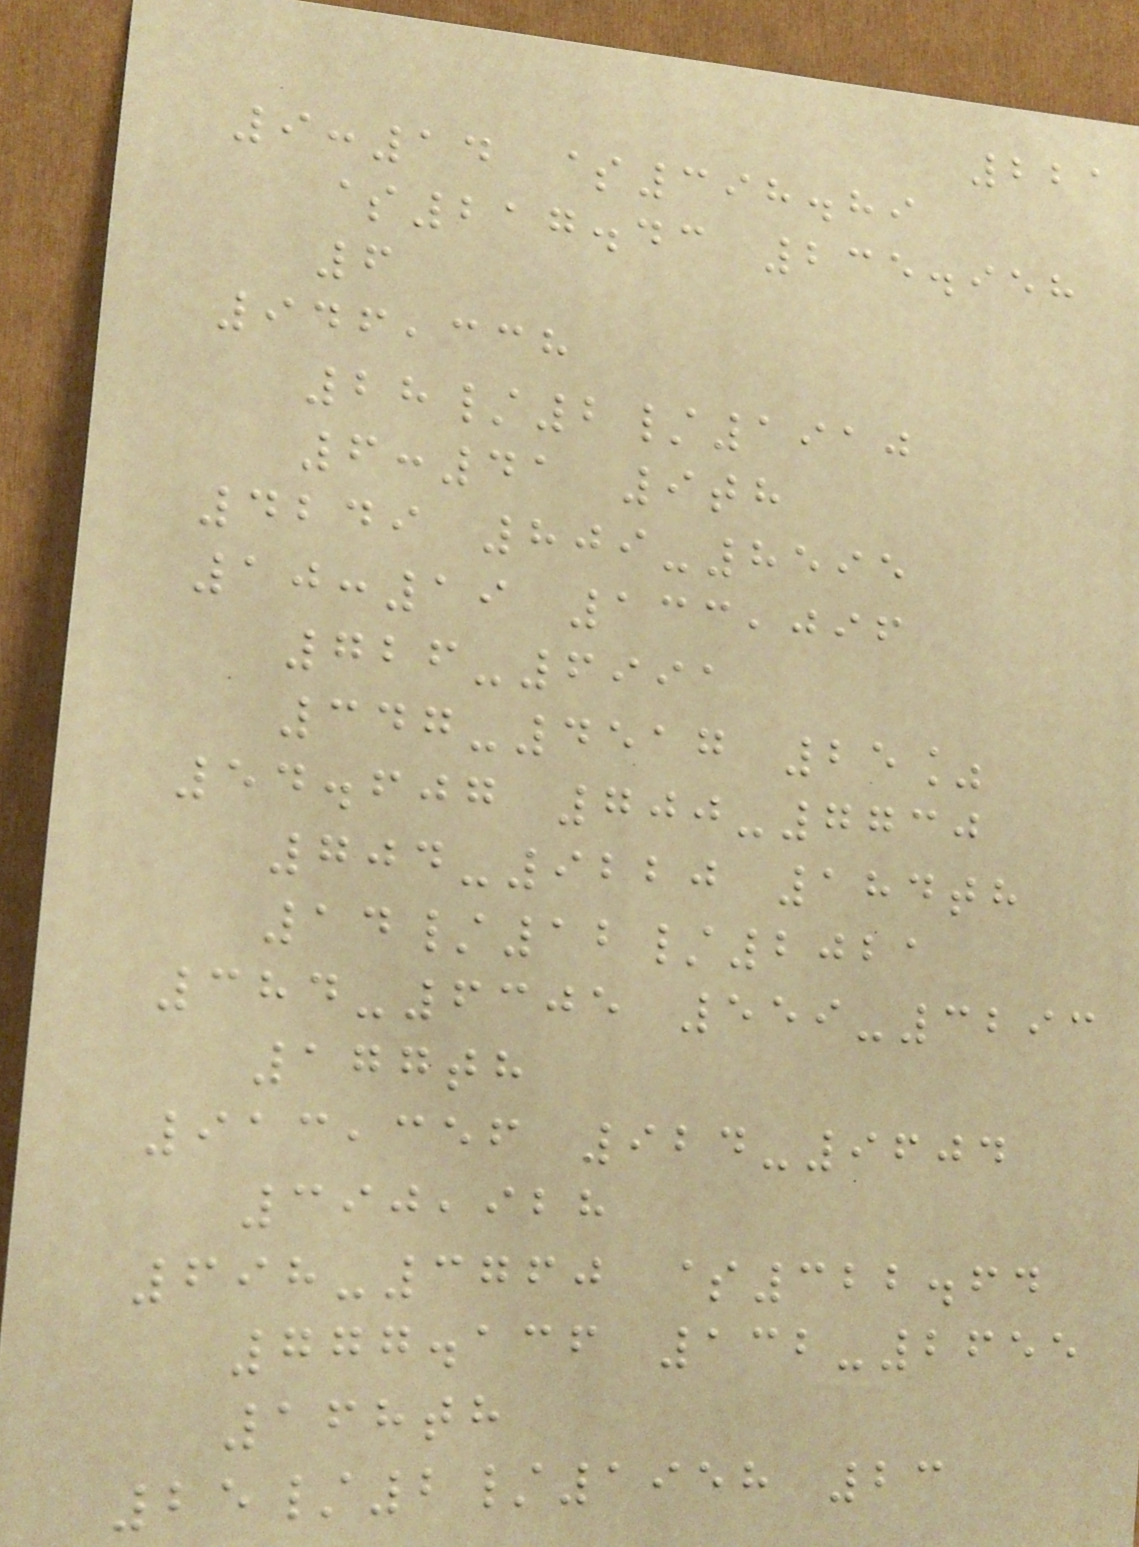221
9:14 $398.89
$217.43 235.958
6
946,338
28/2/1910
6:41 9th
4249 809-8595
10:19 133,096
726-6991
347-4517 25%
54.607 700-7730
704-9220 184th
14/12/2021
384-6305 559-3293
177th
913,356 924-9604
390,928
698-3760 $322.64
777.136 132-2655
168th
25/2/1958 23
